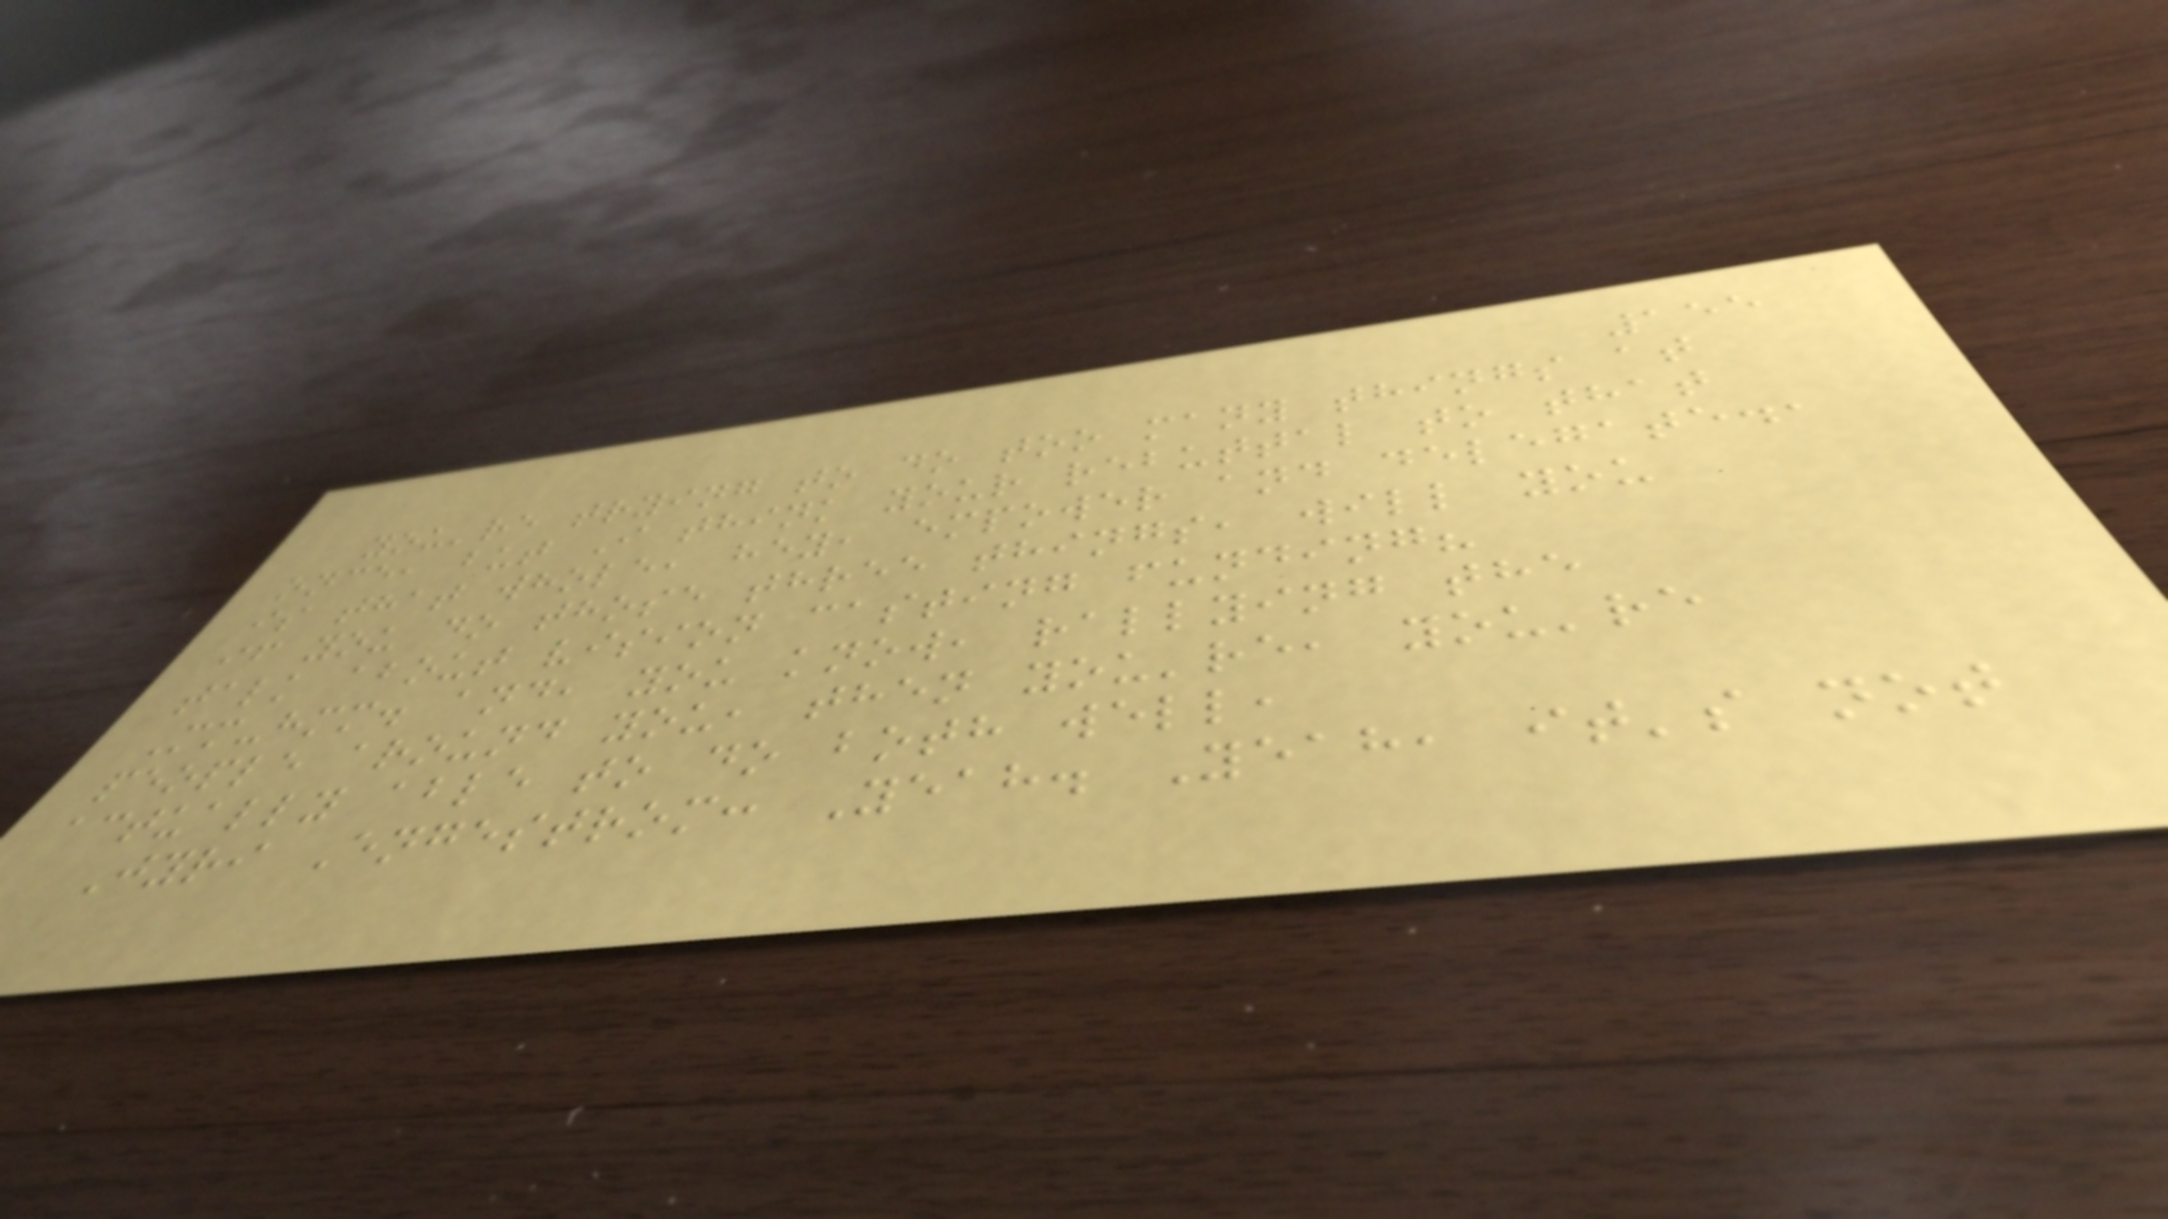155
you're trying to do too many things at
once, but I think your rebuttal to that
is that whole, hey, empower and delegate.,
if you do those three things, will you
talk about vision casting funding?
Mm-hmm. and, you know, rallying the
people around you, then you're, you're
actually able to do both well,
Jyri Engestrom: Yeah. Yeah, it's not
